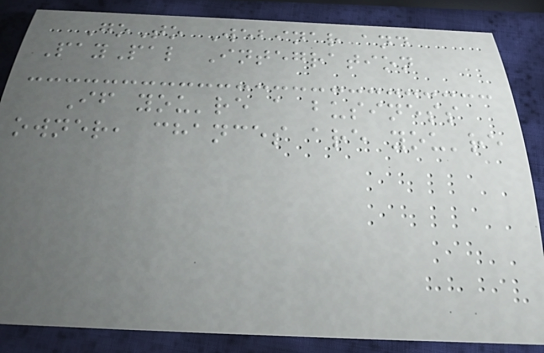GoTo Webinar and
PayPal Integration
If you're a business
owner, chances are you're
